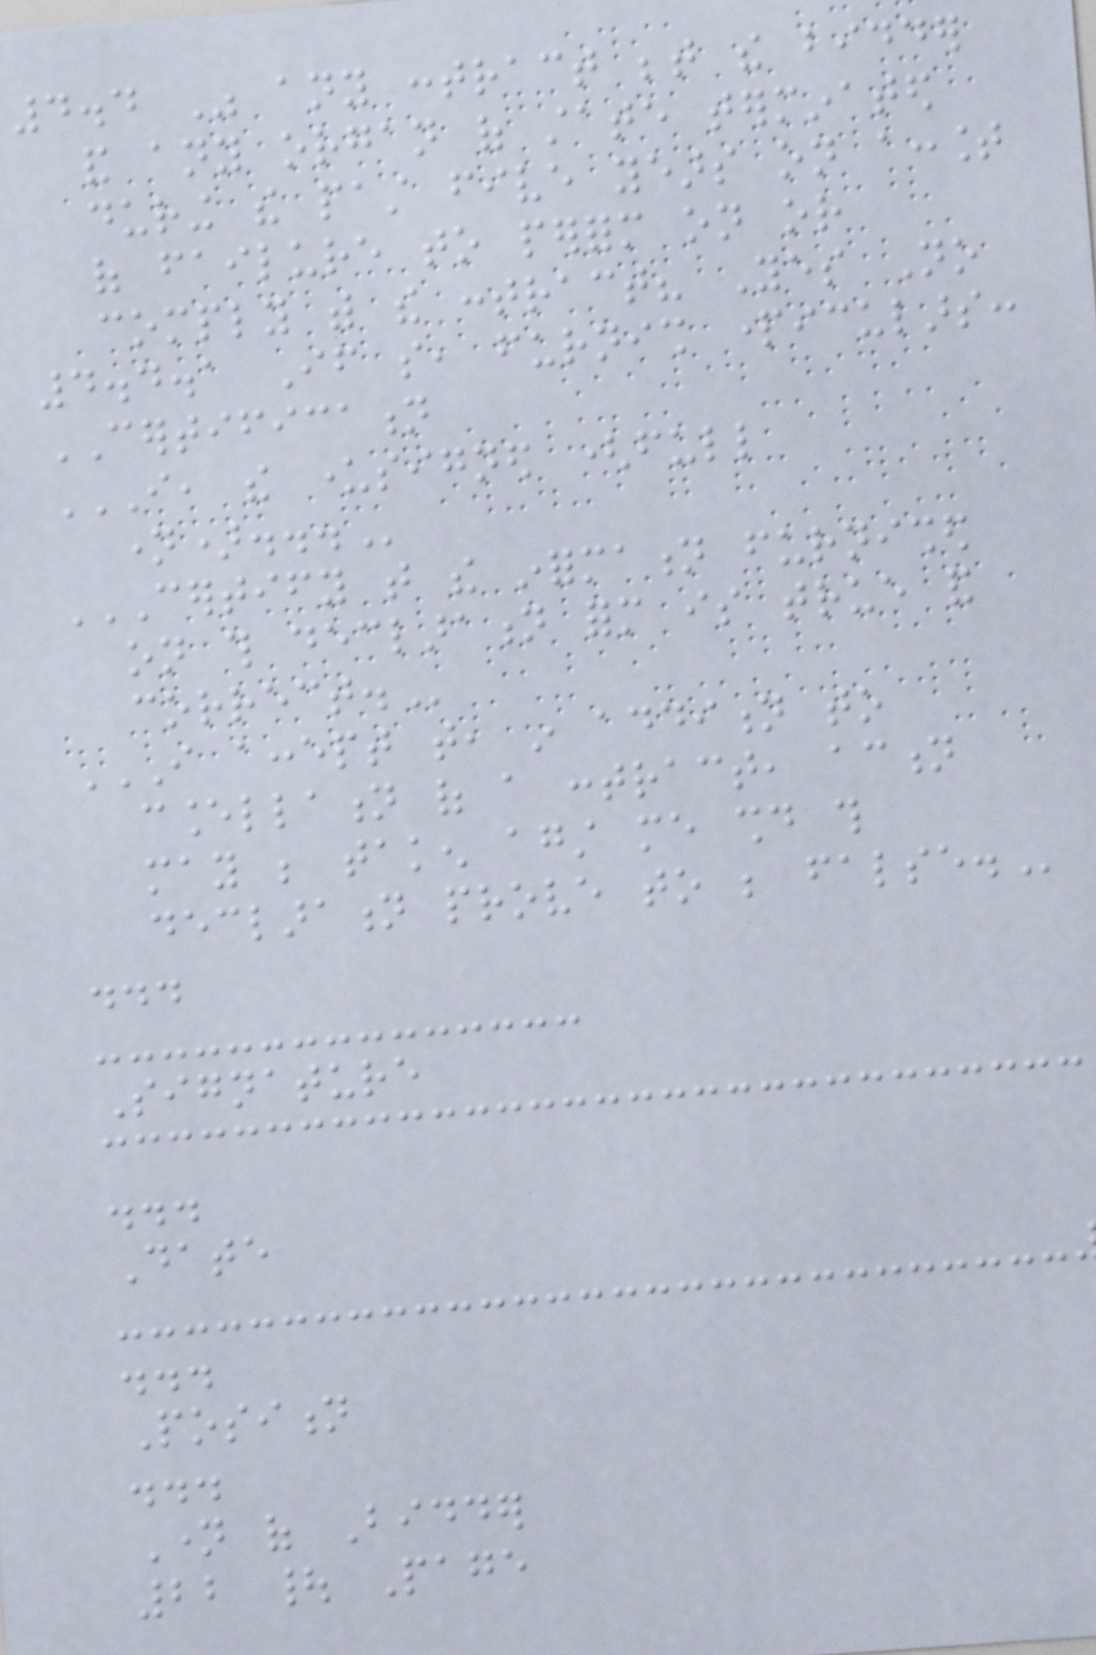4.4 Was any contract between the bidder
and any organ of state terminated
during the past five years on account
of failure to perform on or
comply with the contract? Yes No
4.4.1 If so, furnish particulars:
CERTIFICATION
I, THE UNDERSIGNED (FULL
NAME)...
CERTIFY THAT THE INFORMATION FURNISHED
ON THIS DECLARATION FORM IS TRUE AND
CORRECT.
I ACCEPT THAT, IN ADDITION TO
CANCELLATION OF A CONTRACT, ACTION
MAY BE TAKEN AGAINST ME SHOULD THIS
DECLARATION PROVE TO BE FALSE.
...
Signature
...
Date
...
Position
...
Name of Bidder
22 | Page
